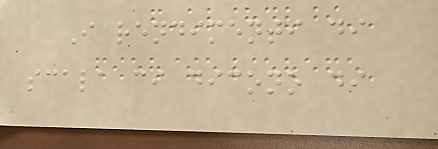I rendimenti di
scala ci dicono di
